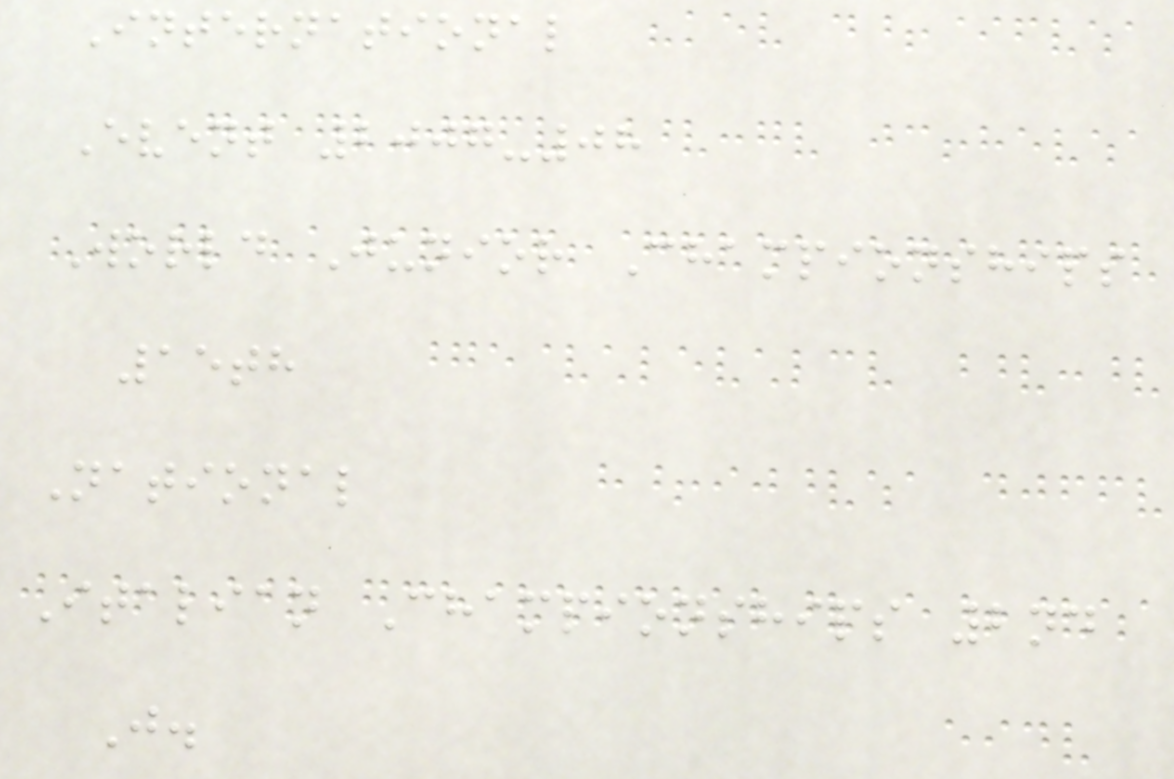International
Event 2007-08
World Junior Championships
15th
National
Italian Championships 2nd
J.
